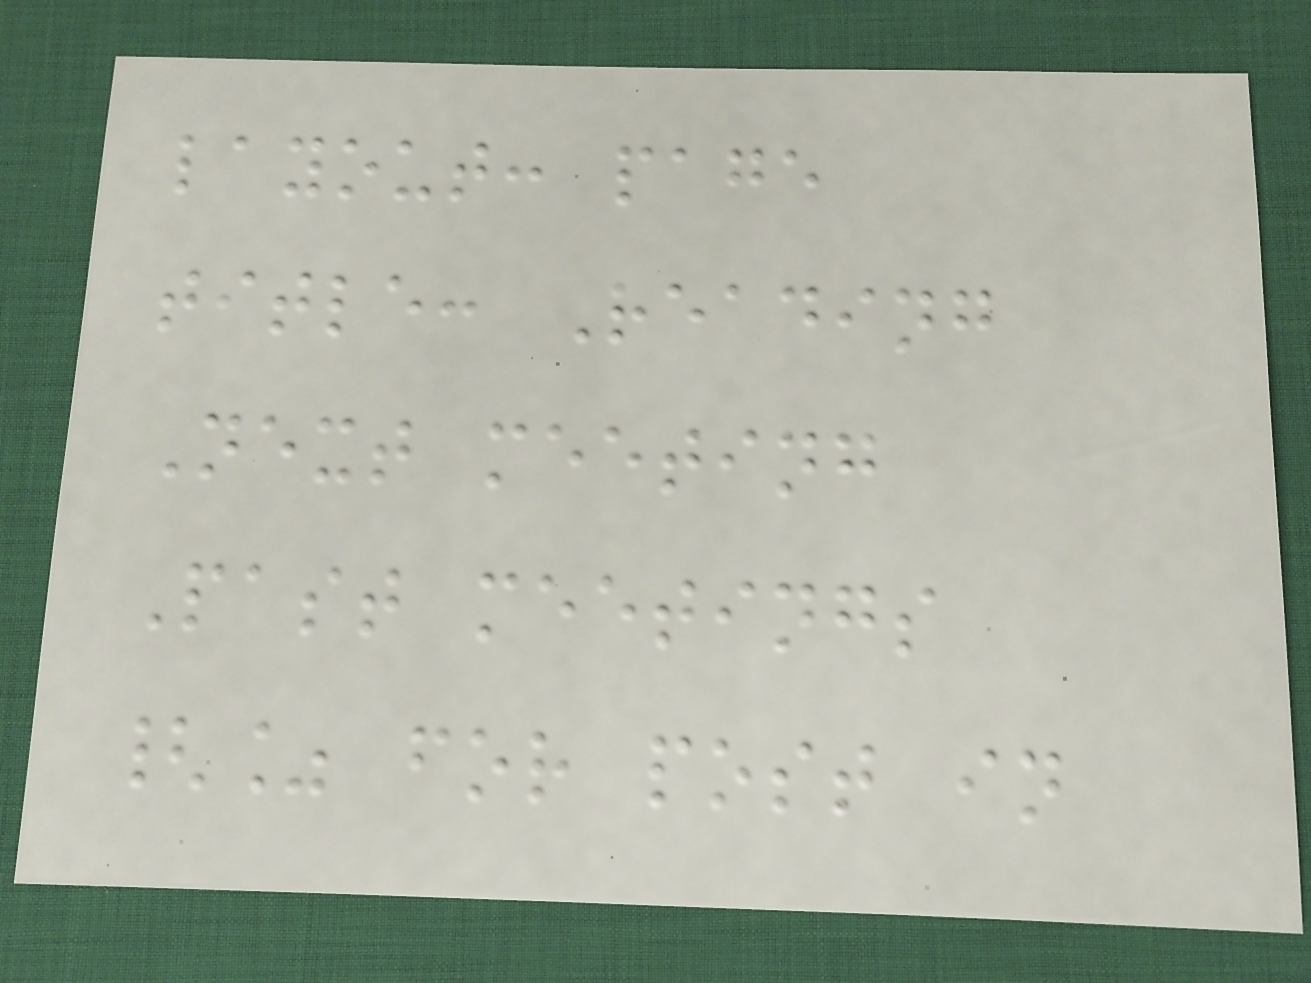layout: page
title: Reading
Next meeting
Past meetings
{% for post in
